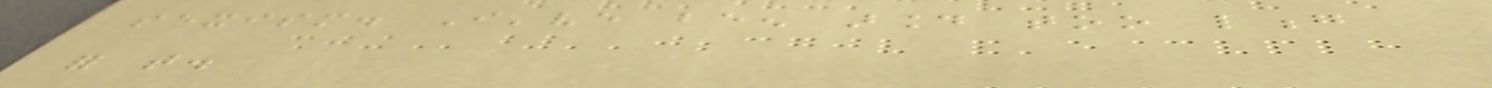sexism. I've been around too long
for that.
